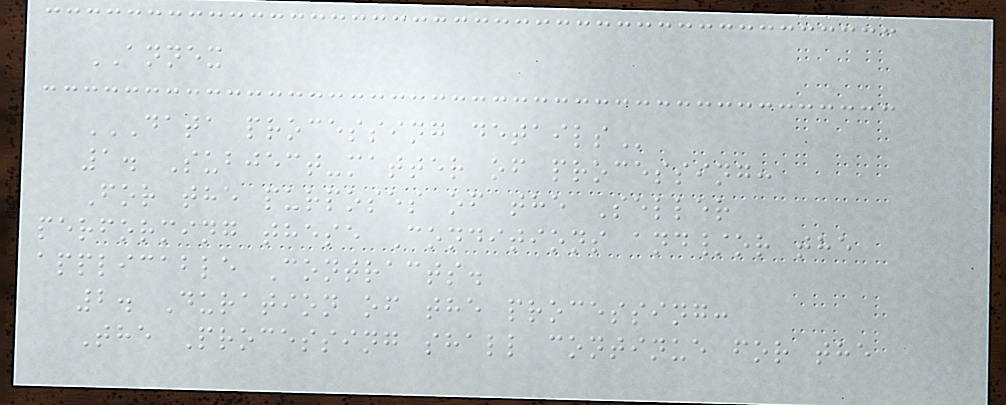ANNEX
DATA PROCESSING DETAILS
1. Subject-matter of processing:
For the purposes of the Seller
performing these Conditions and/or the
applicable Contracts.
2. Duration of the processing:
The Processing shall continue for the
